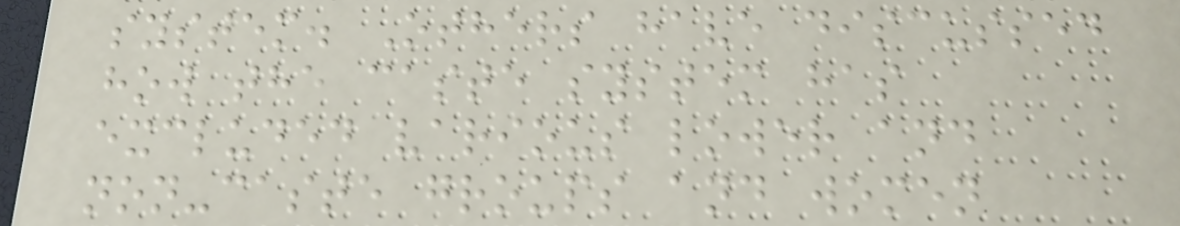system. Others have discussed
how the caste system has
excluded various lower and
non-caste groups and women
